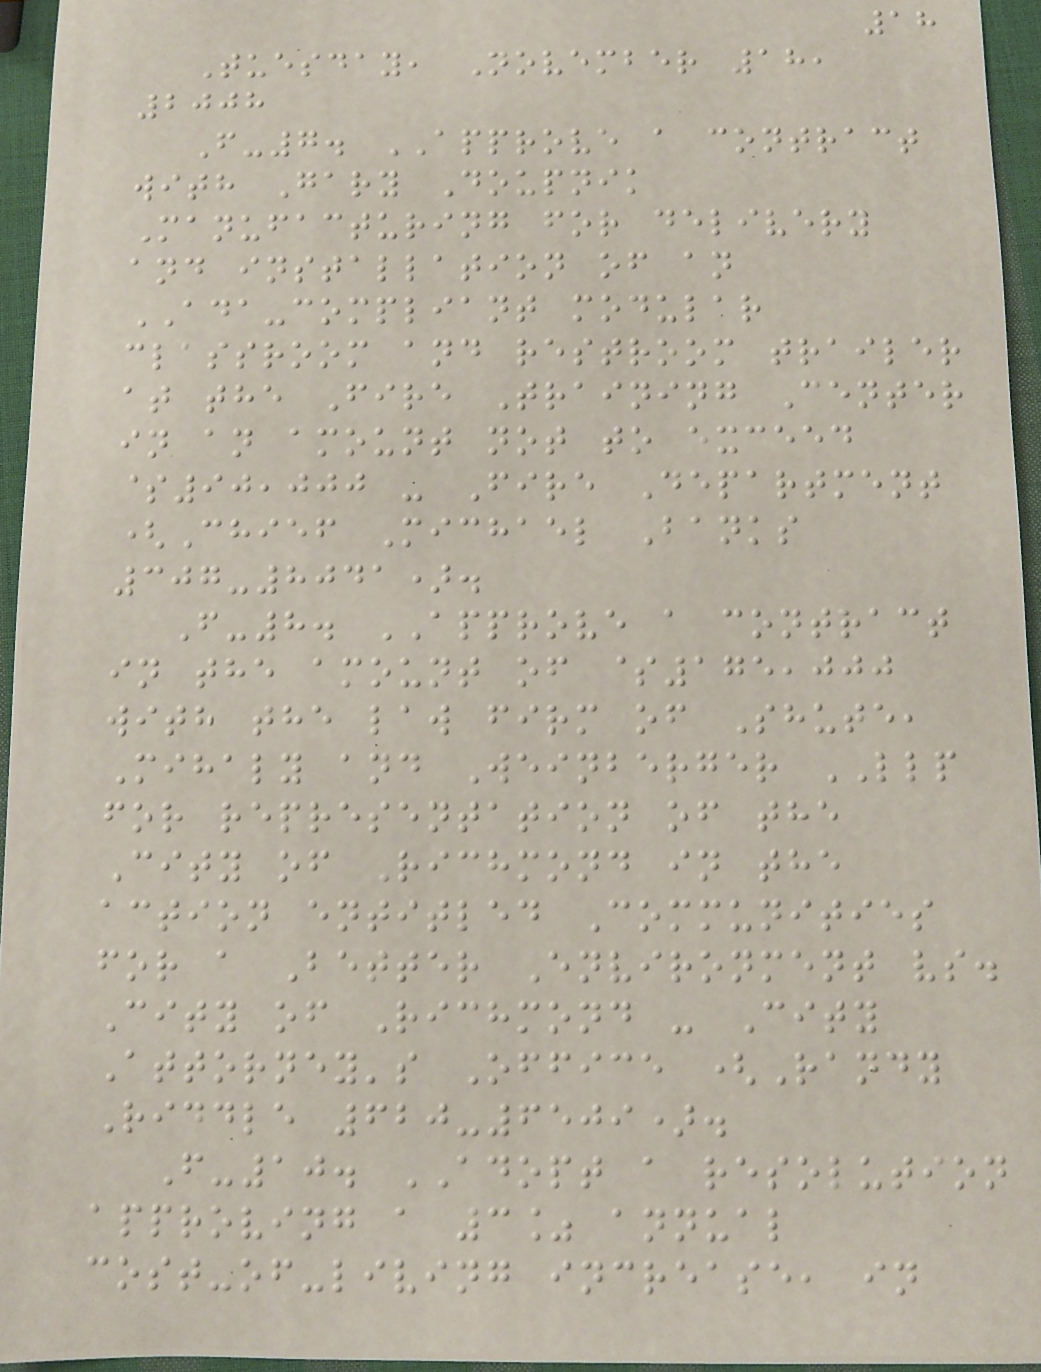18
Tuesday, November 18,
2008
F-7. APPROVE a contract
with Gary Doupnik
Manufacturing for delivery
and installation of an
ADA-compliant modular
classroom and restroom trailer
at the Fire Training Center
in an amount not to exceed
$90,000 - Fire Department
(Chief Michael Banks
307-8041).
F-8. APPROVE a contract
in the amount of $175,000
with the law firm of Shute,
Mihaly and Weinberger LLP
for representation of the
City of Richmond in the
action entitled Communities
for a Better Environment vs.
City of Richmond - City
Attorney's Office (Randy
Riddle 620-6509).
F-10. ADOPT a resolution
approving a 3% annual
cost-of-living increase, in
